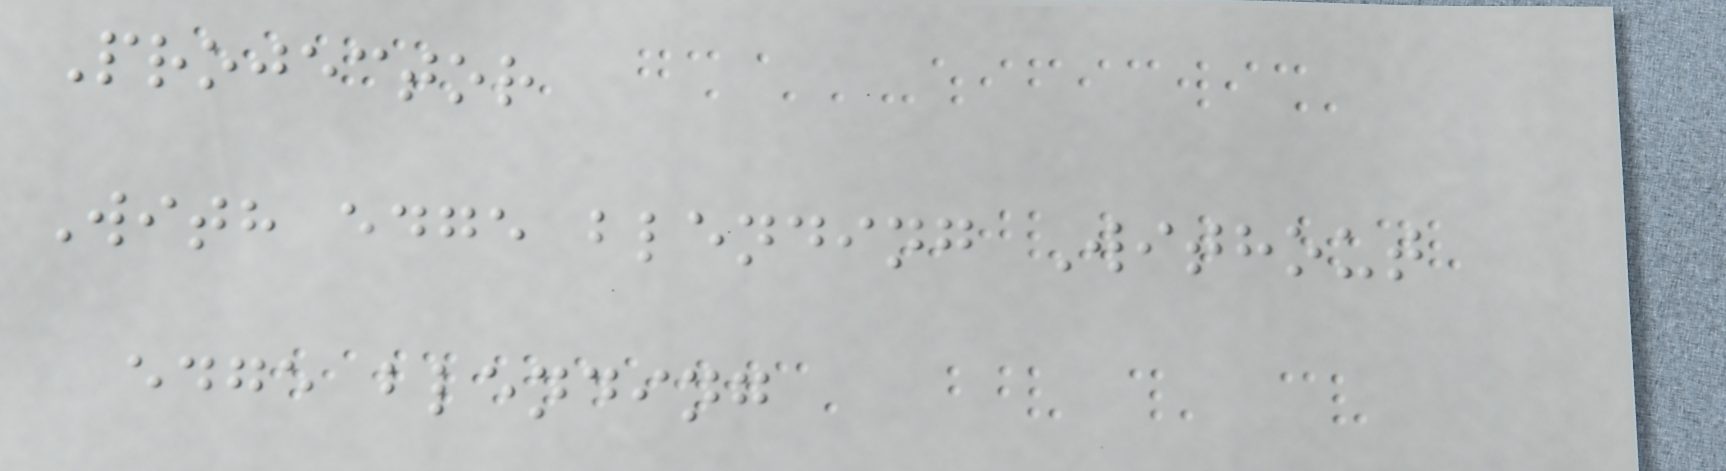Projector
With edge blending Without
edge blending
